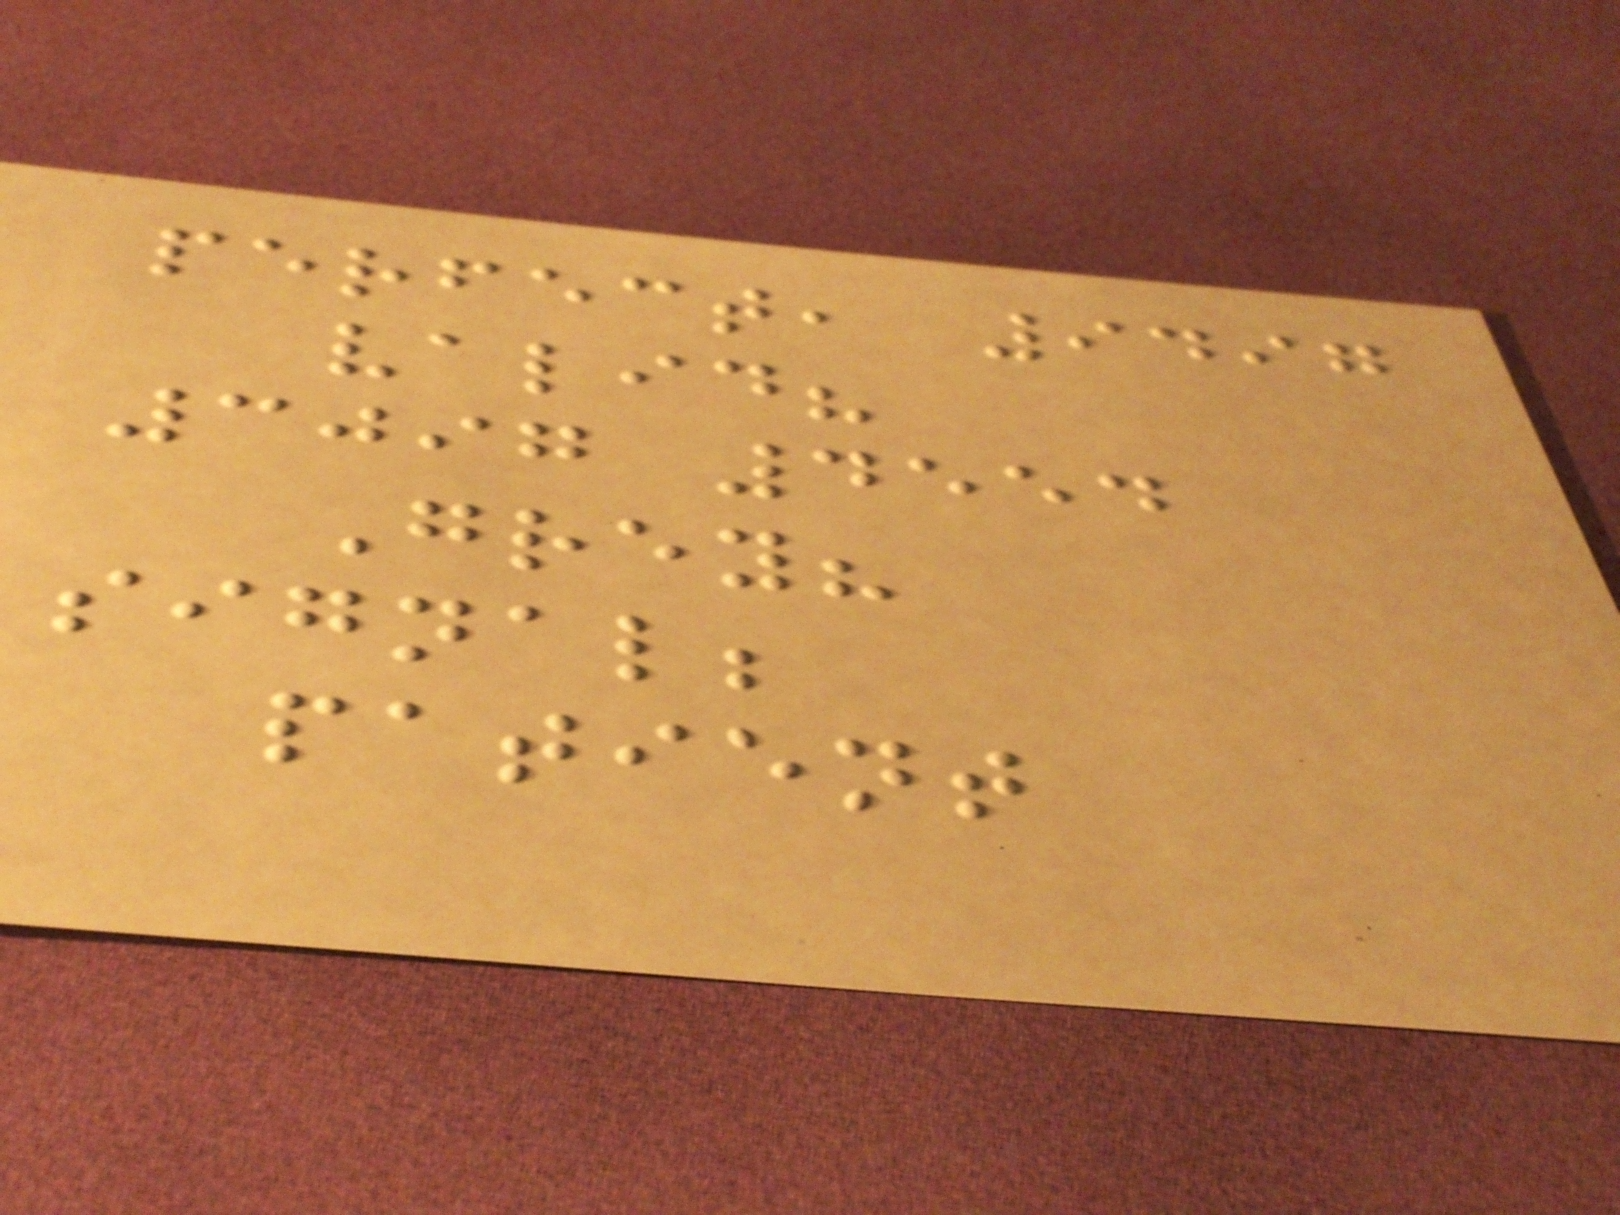perfect, 9497
valid?
3097 4554
Grey?
signal;
patient
